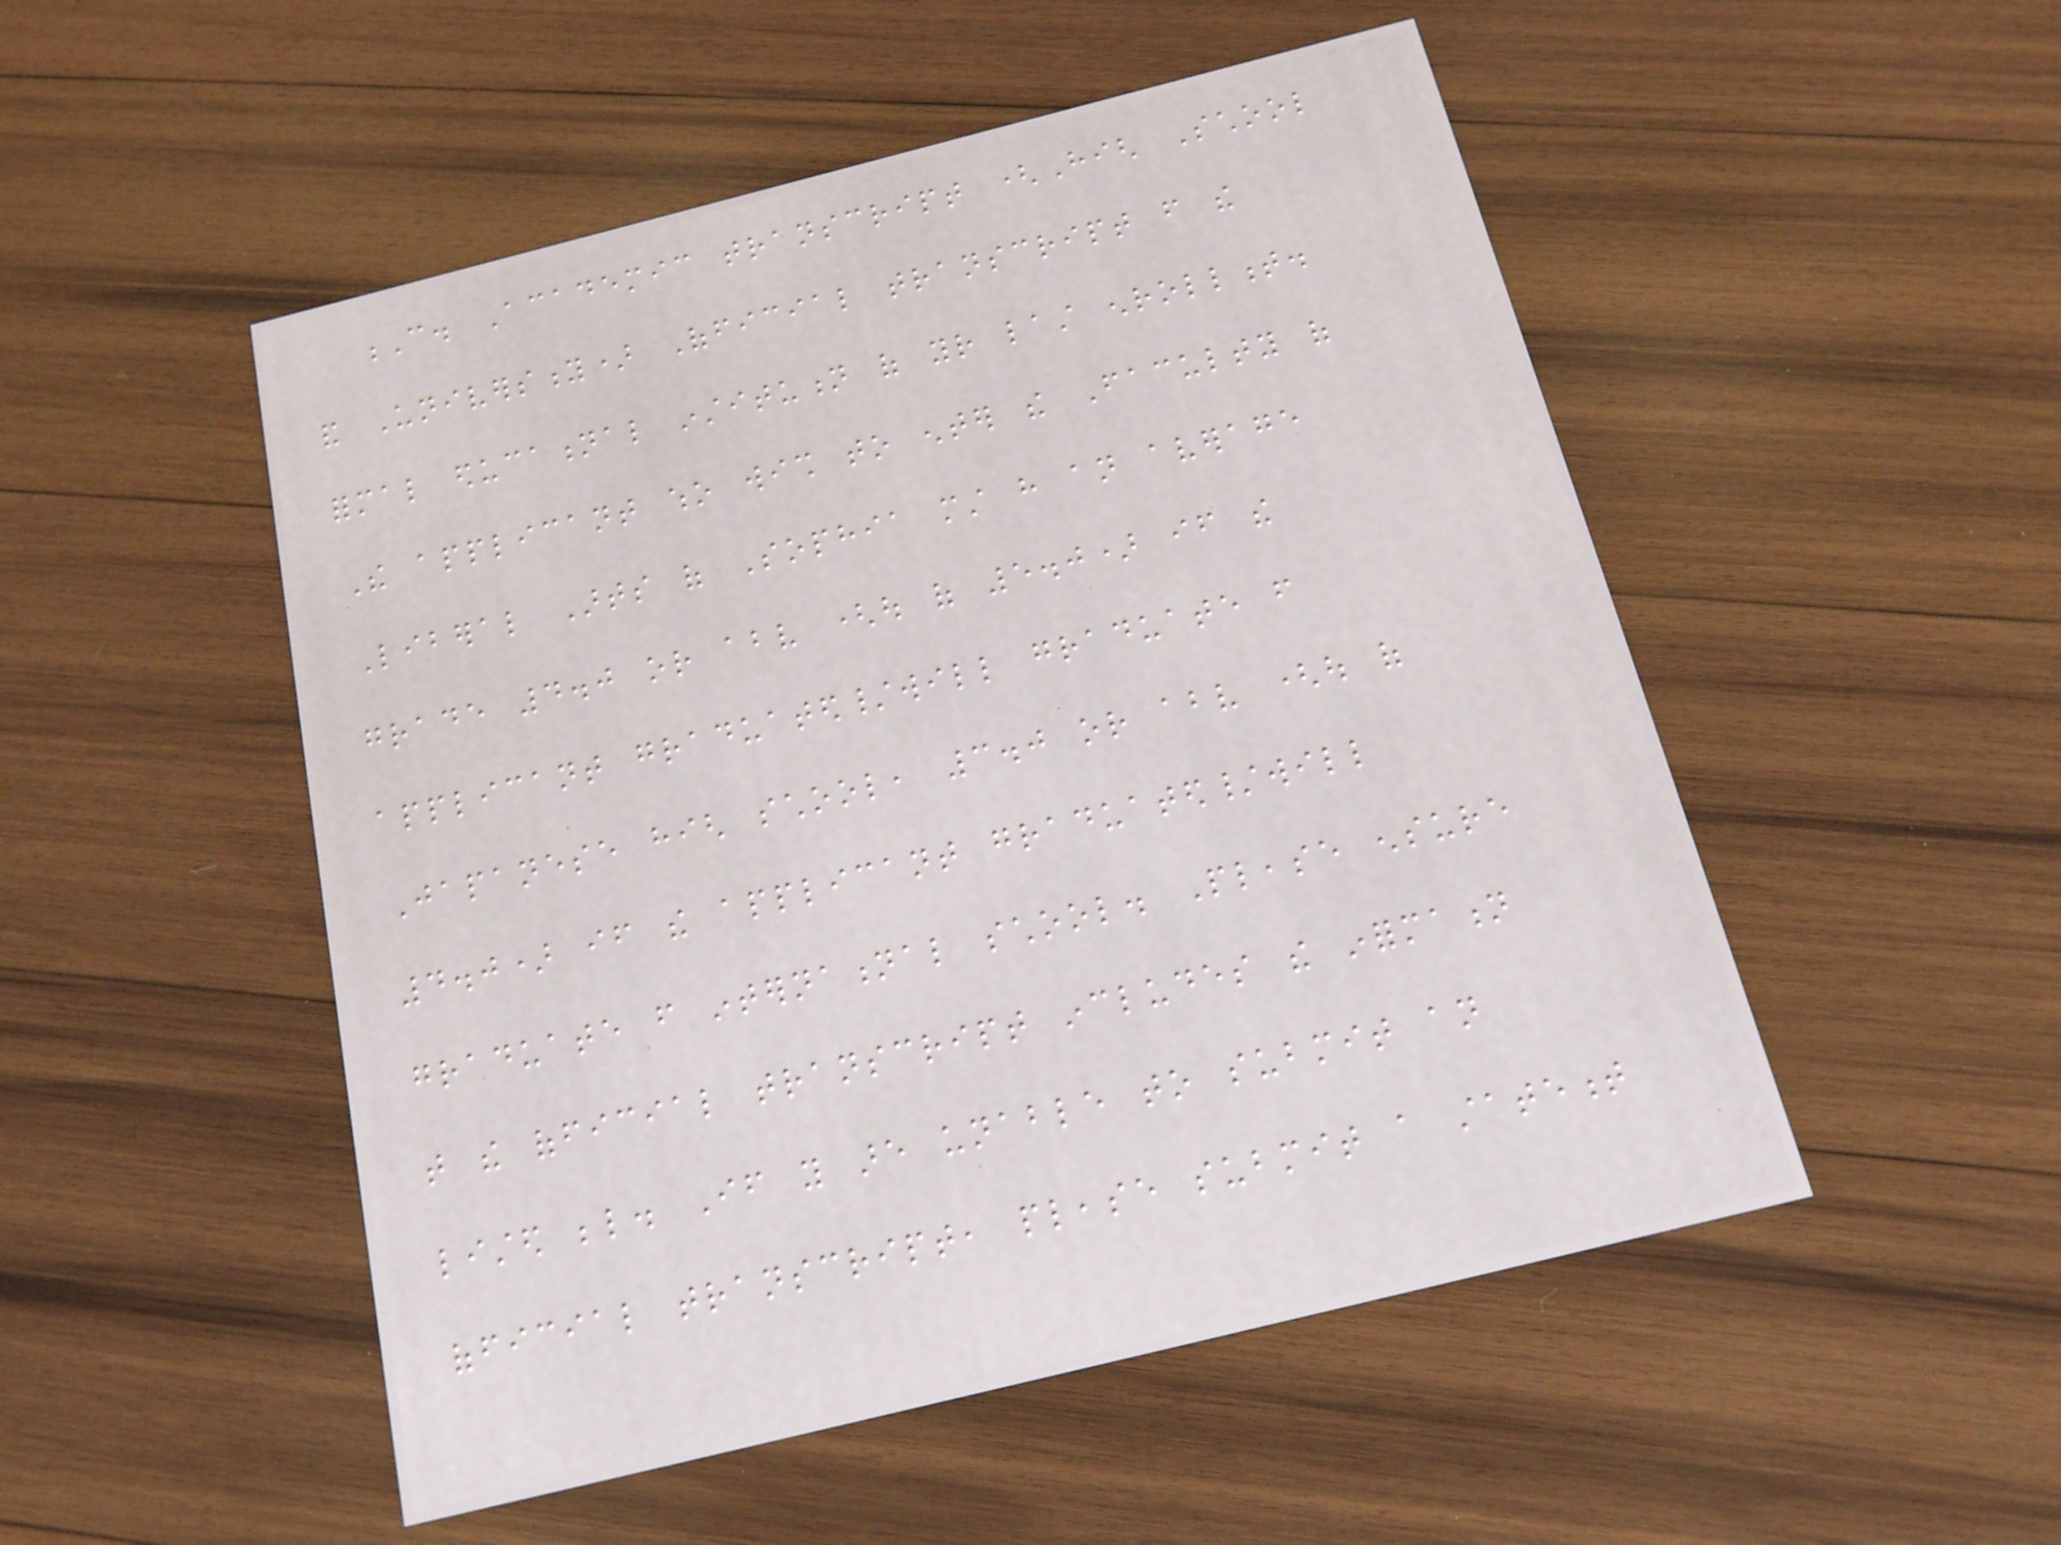C. Academic transcript (High School
and University) Official transcript from the
formal educational institution of your last enrollment.
The applicant who wish to enter the Faculty of
Liberal Arts of Sophia must have an average
grade 4.0 or above (out of 5.0) if the
applicant graduated/will graduate from
Japanese high school, 3.0 or above (out of
4.0) if the applicant graduated/will
graduate from international school. Please ensure
that the official transcript includes the information
listed below. If you are unable to submit an
official transcript, please submit a statement
